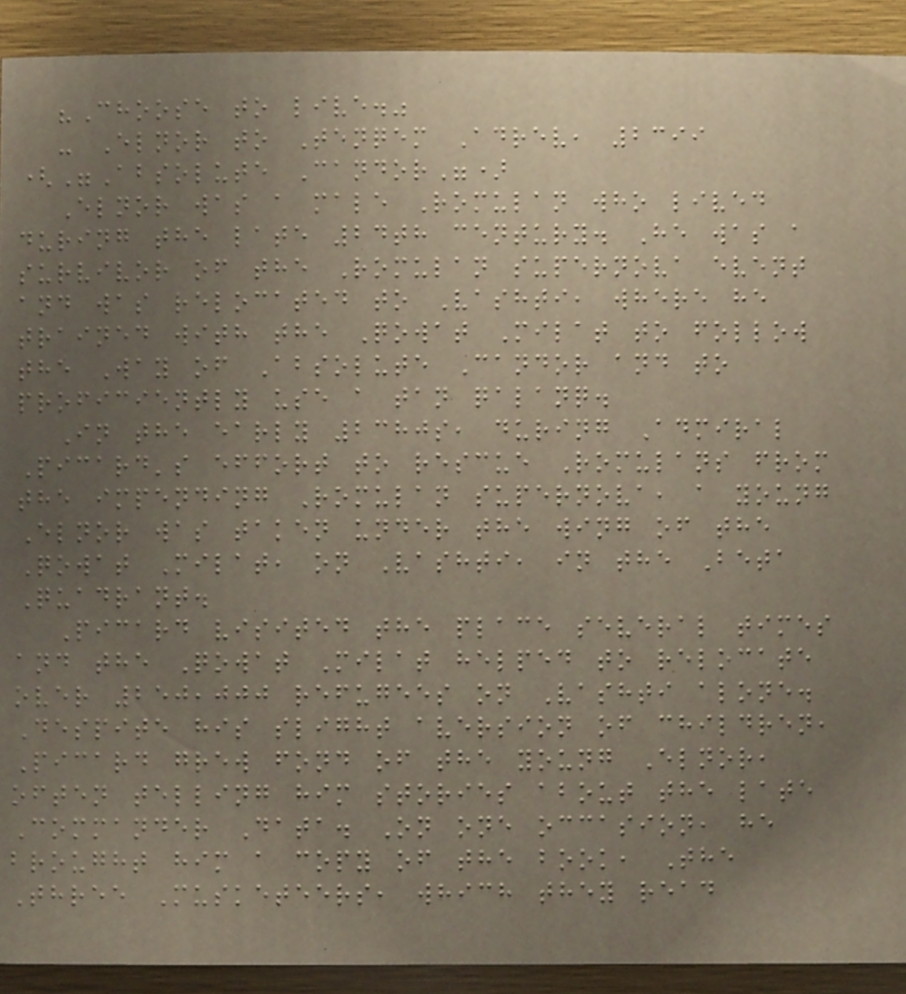"Choose to live."
- Elnor to Tenqem Adrev, 2399
("Absolute Candor")
Elnor was a male Romulan who lived
during the late 24th century. He was a
survivor of the Romulan supernova event
and was relocated to Vashti, where he
trained with the Qowat Milat to follow
the Way of Absolute Candor and to
proficiently use a tan qalanq.
In the early 2380s, during Admiral
Picard's effort to rescue Romulans from
the impending Romulan supernova, a young
Elnor was taken under the wing of the
Qowat Milat, on Vashti, in the Beta
Quadrant.
Picard visited the place several times
and the Qowat Milat helped to relocate
over 250,000 refugees on Vashti alone.
Despite his slight aversion of children,
Picard grew fond of the young Elnor,
often telling him stories about the late
Commander Data. On one occasion, he
brought him a copy of the book, The
Three Musketeers, which they read
